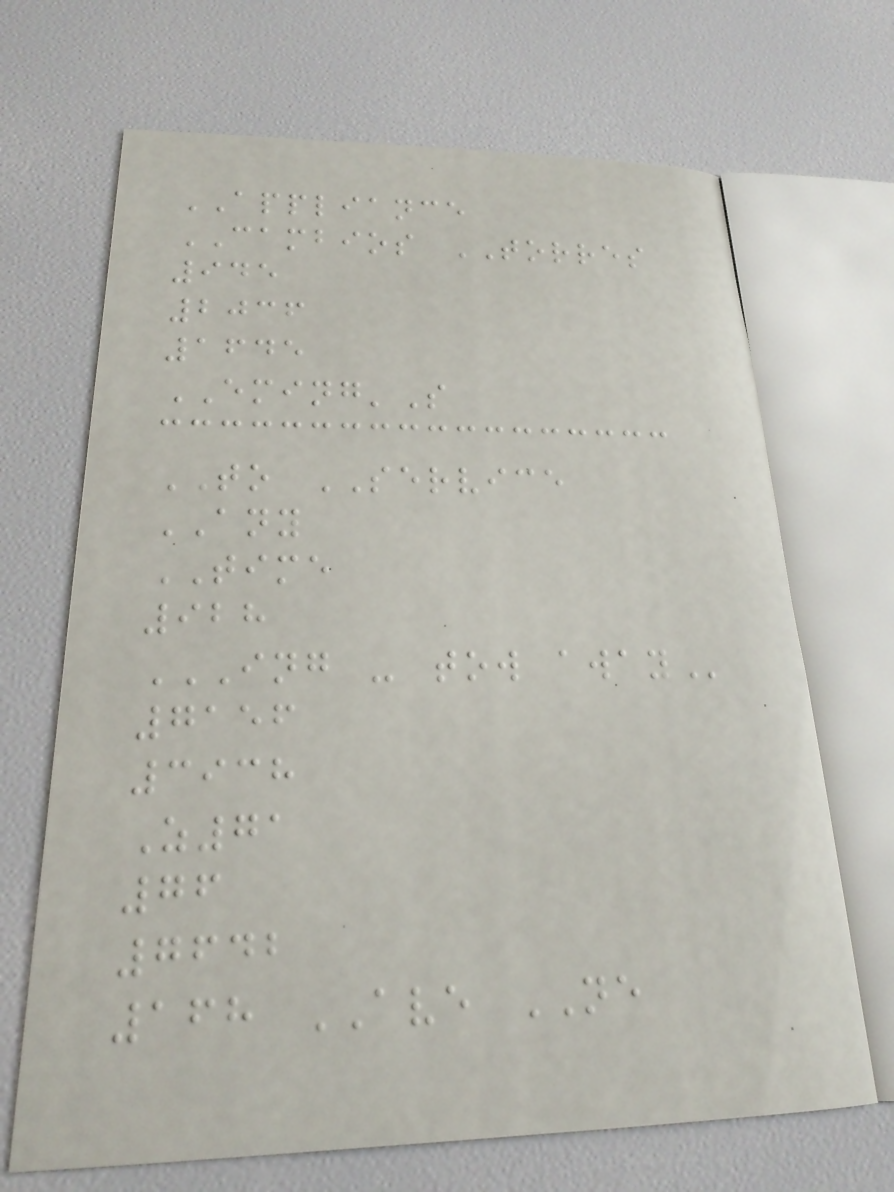APPLIANCE
CAMBIOS TORRES
945
2036
1645
EMING'S
TO SERVICE
ANY
TIME
928
ING - TOW AWAY
7156
3938
Z71
76
7642
168 AVE NE
